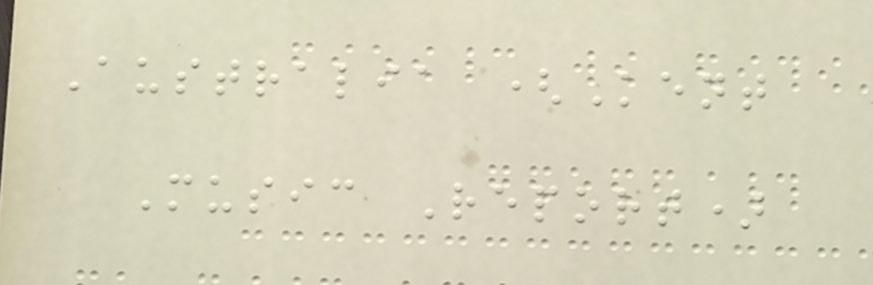Australia (Kent
Music Report)
